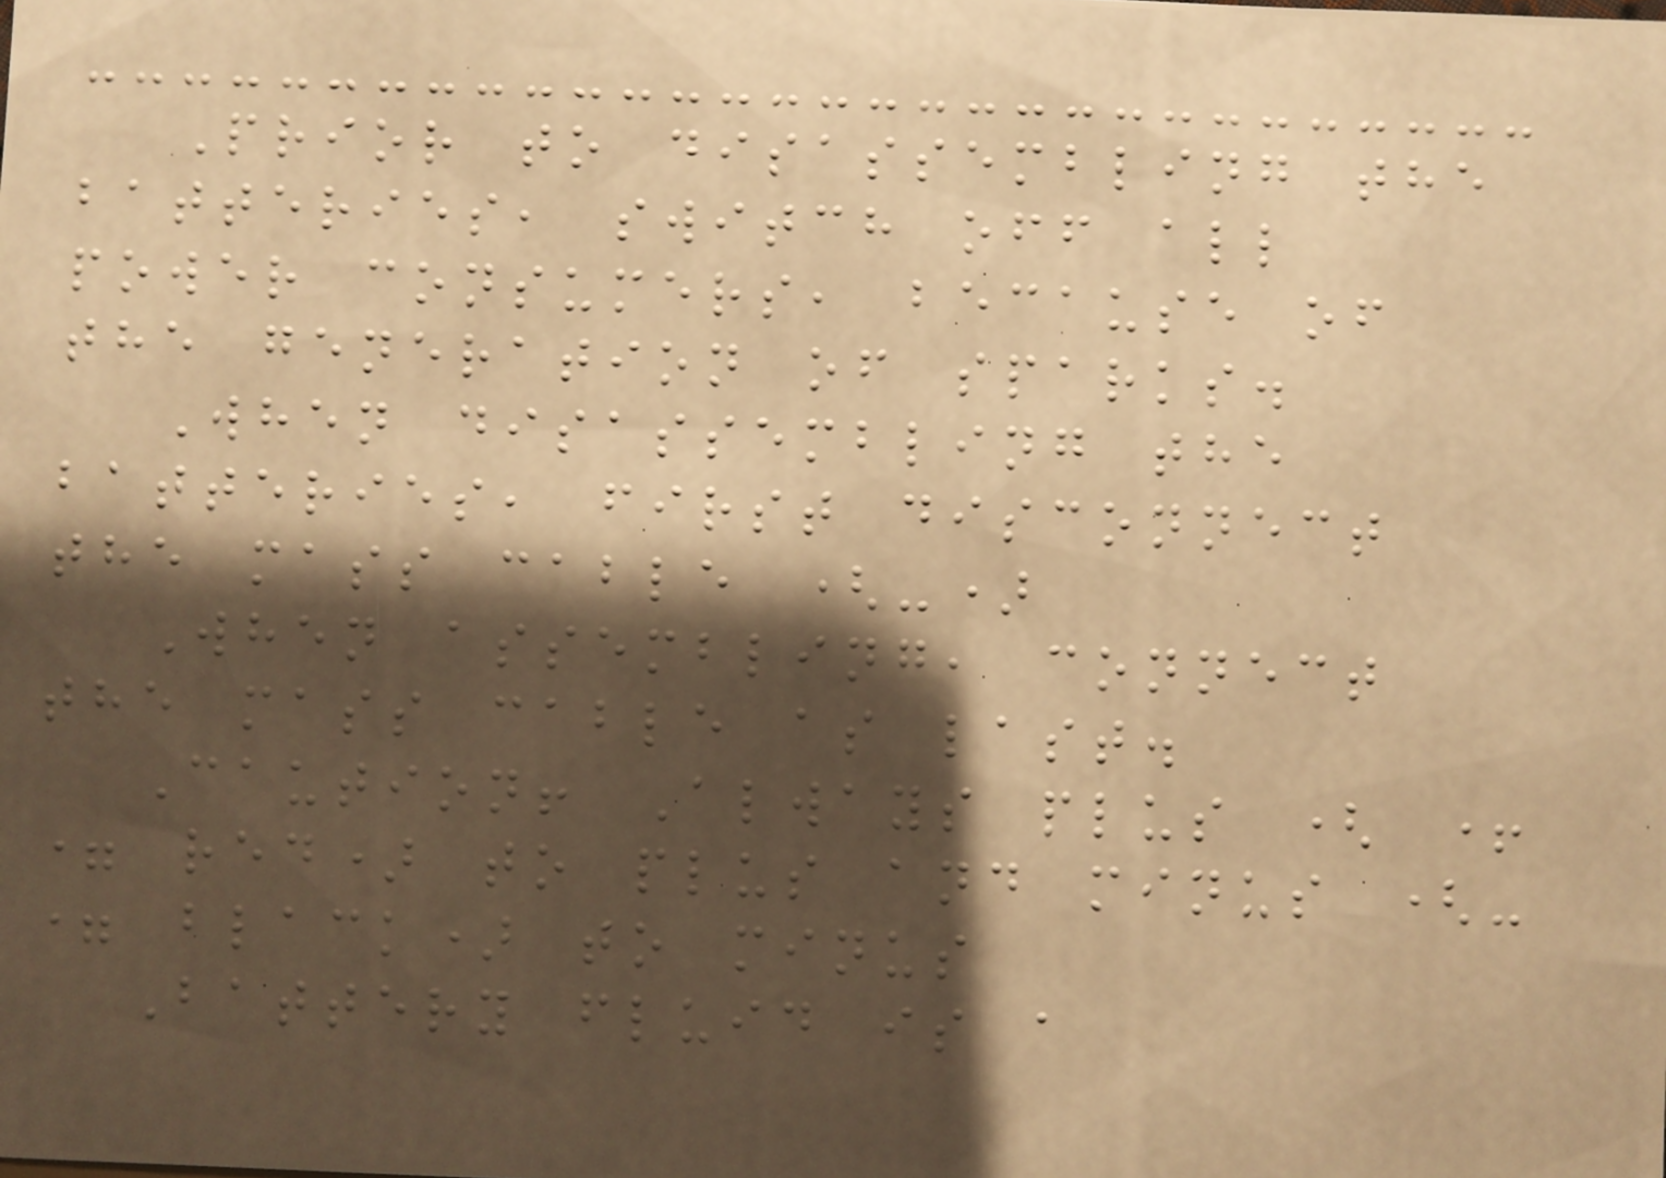Prior to disassembling the
batteries, switch off all
power consumers, because of
the generation of sparks.
When disassembling the
batteries, first disconnect
the mass cable (-)
When assembling, connect
the mass cable as last.
Caution! Always plus ( +
= red) to plus and minus (-
= black) to minus
Battery fluid is a
